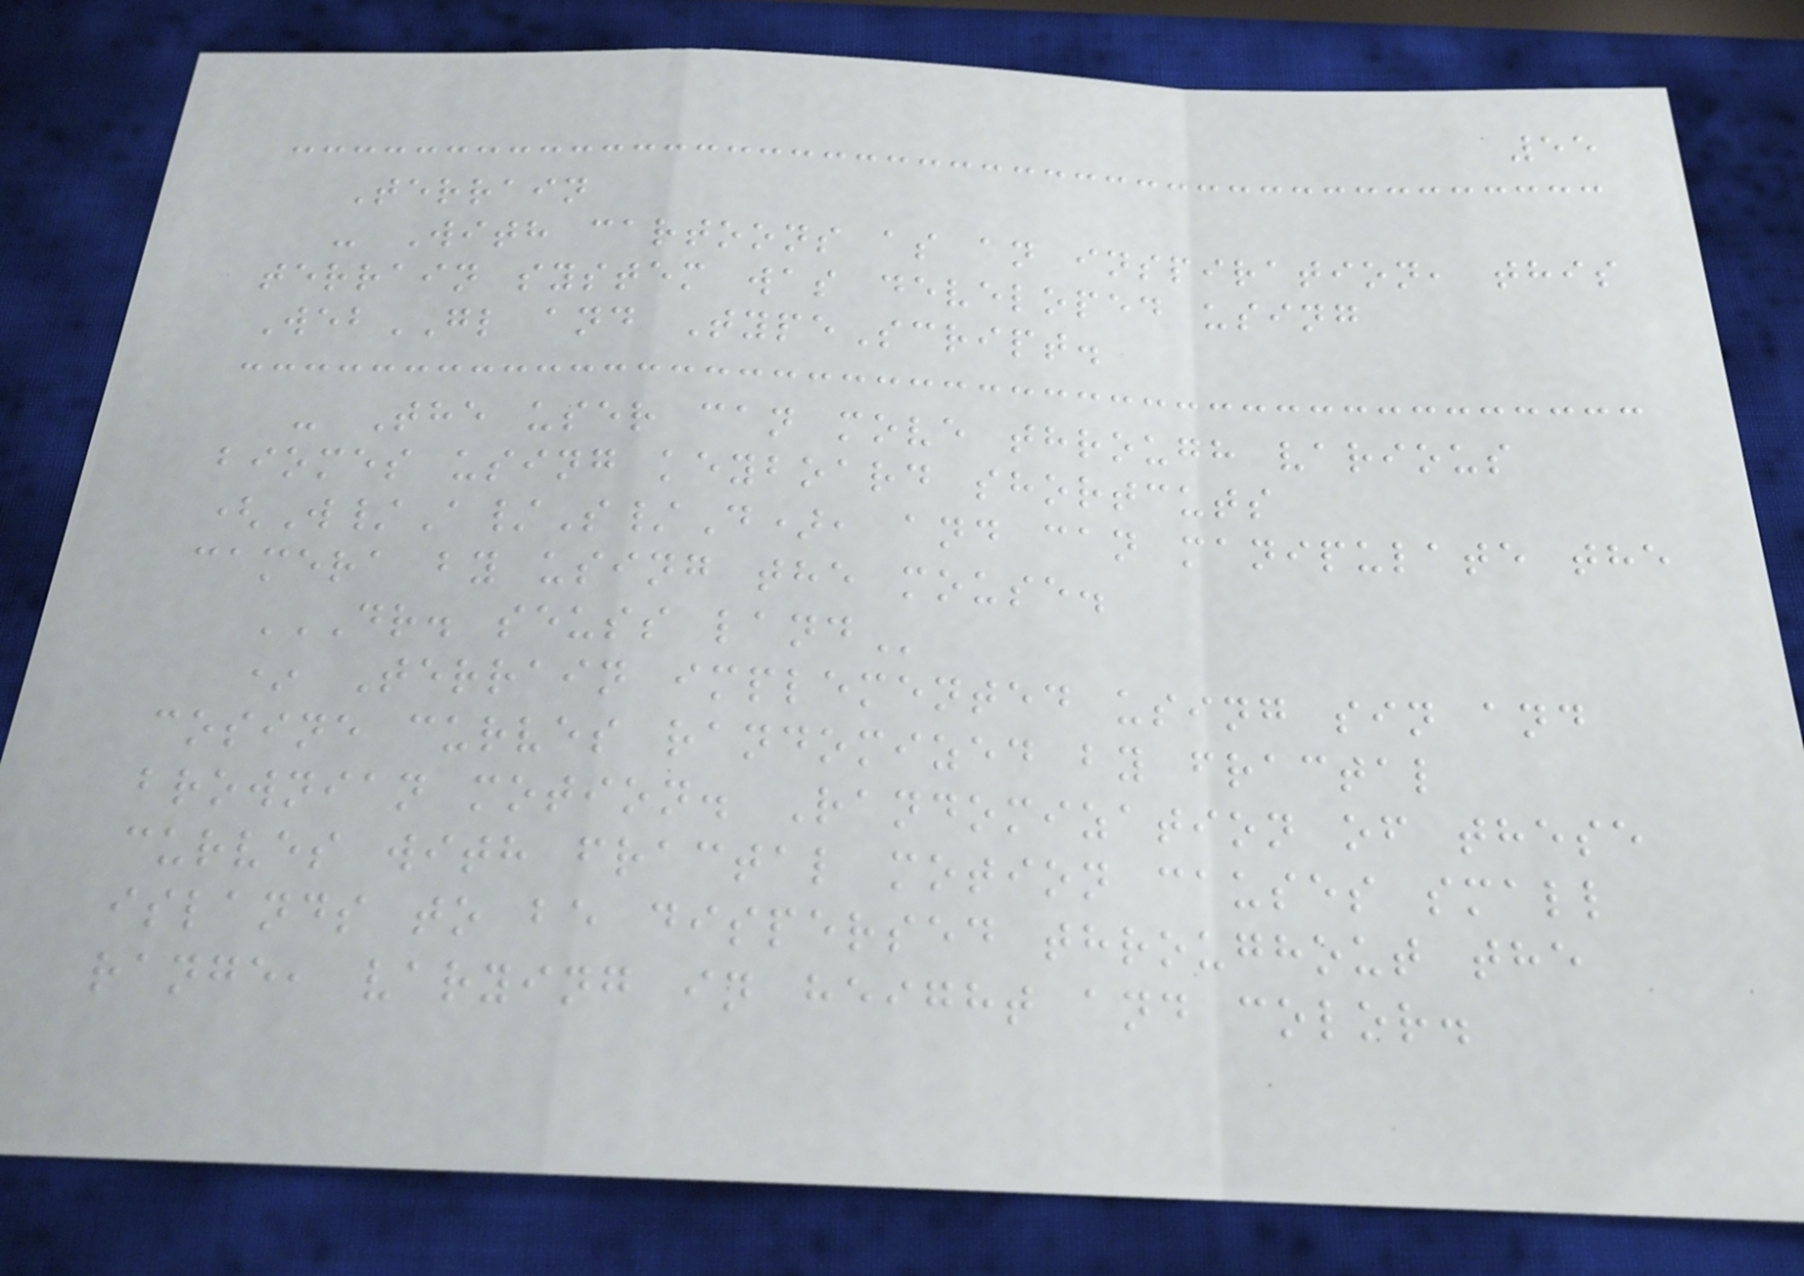55
Terrain
- With cartoons as an inspiration, this
terrain system was developed using
WebGL and TypeScript.
- The user can move through various
biomes using keyboard shortcuts
(W/A/S/D), and can manipulate the
camera by using the mouse.
DR. SEUSS LAND
* Terrain implemented using sin and
cosine curves randomized by fractal
brownian motion. Randomization of these
curves with fractal motion causes small
islands to be dispersed throughout the
range, varying in height and color.
